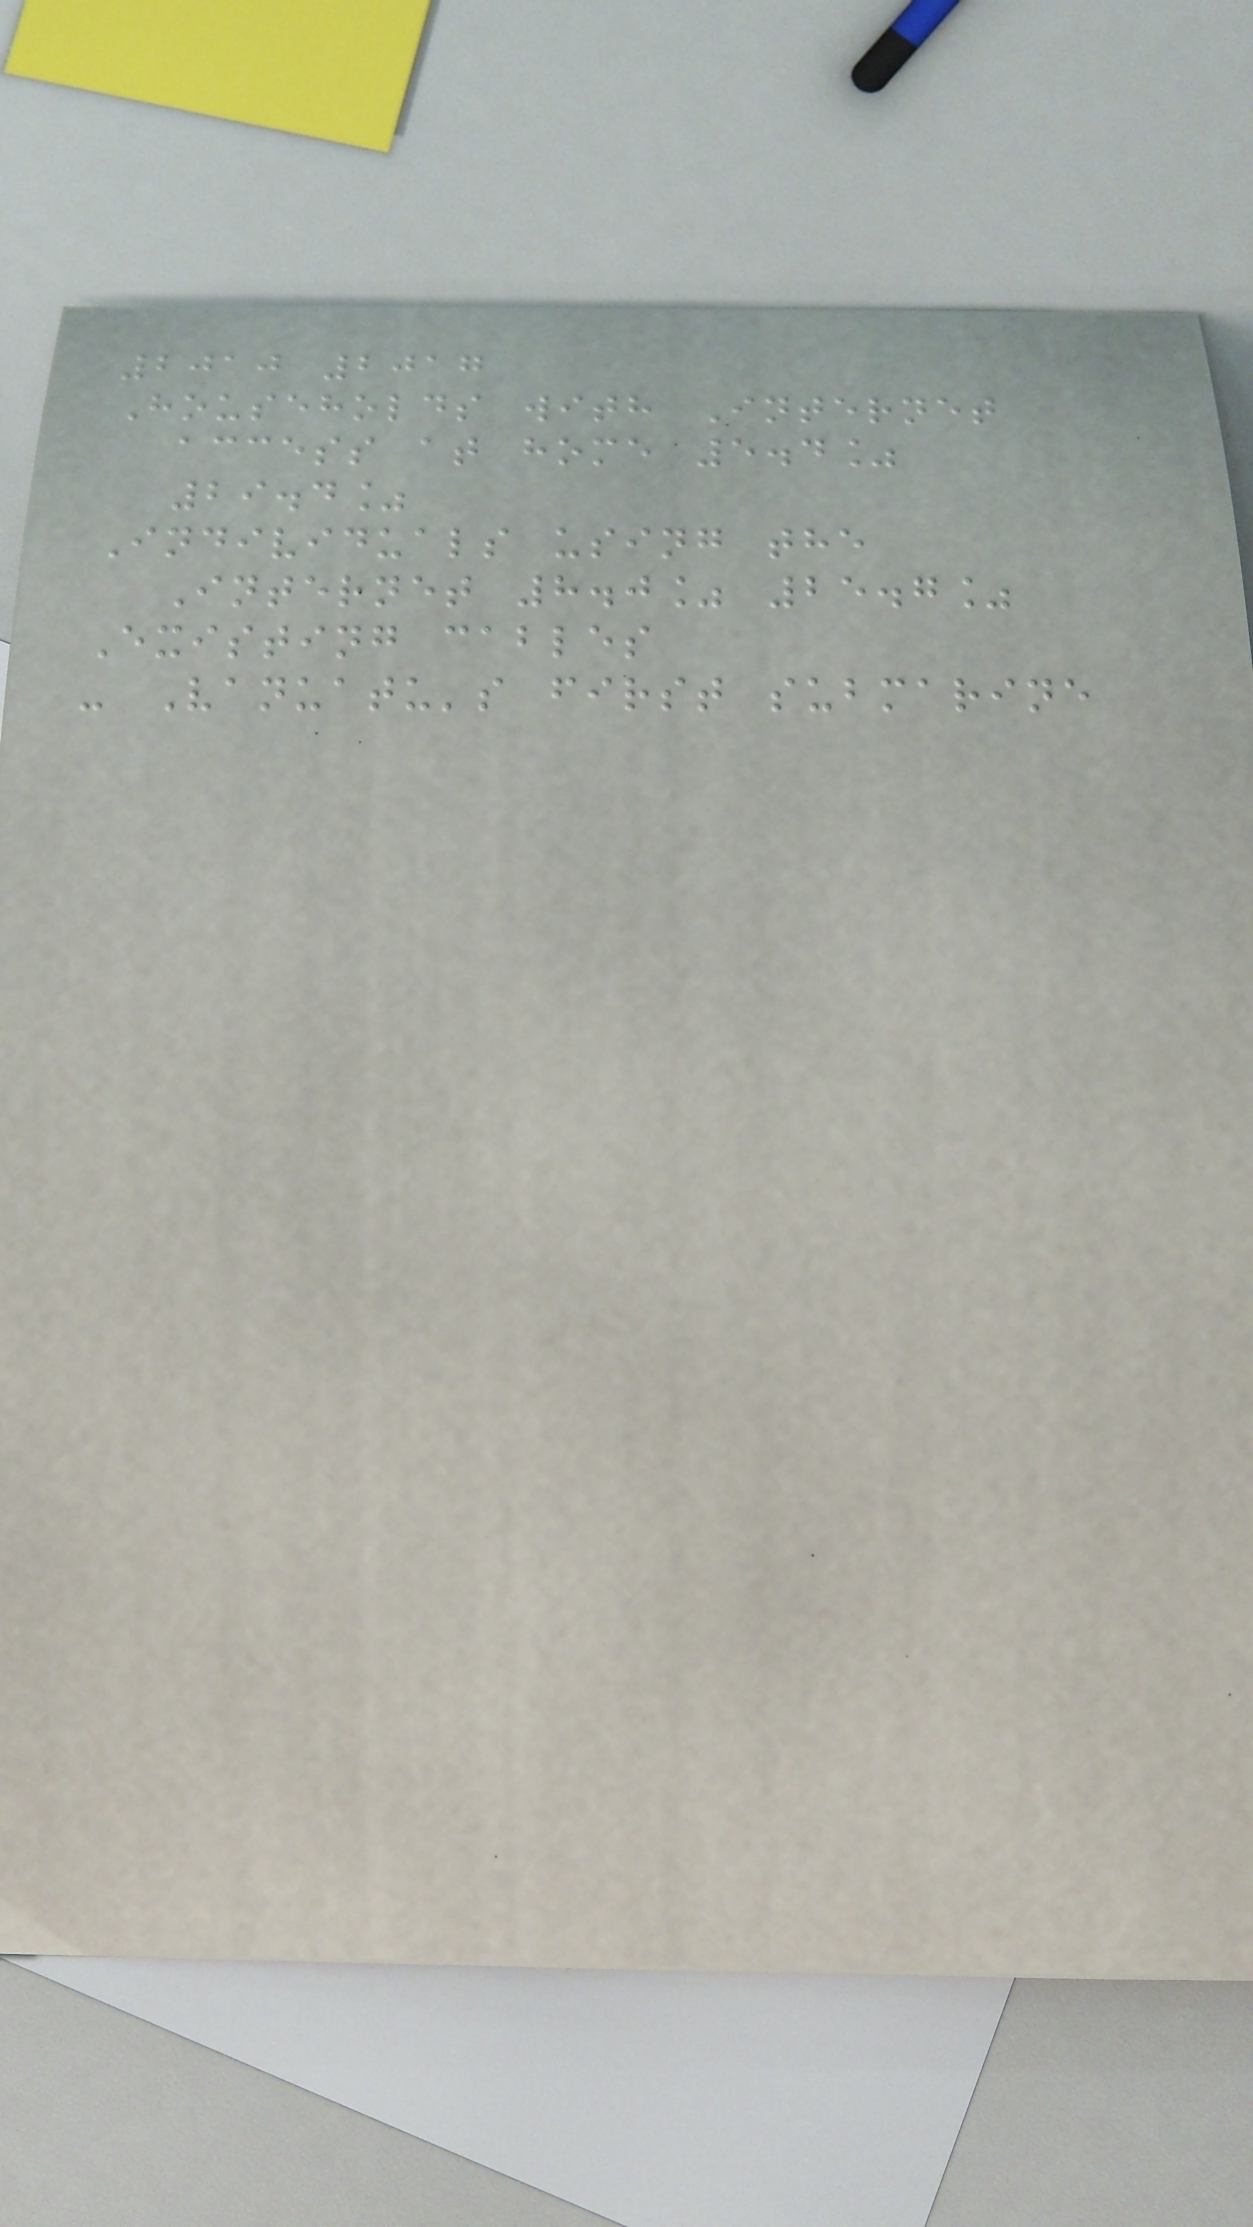2010 2017
Households with Internet
access at home 5.4%
29.4%
Individuals using the
Internet 8.0% 25.7%
Existing cables
- Vanuatu's first submarine
